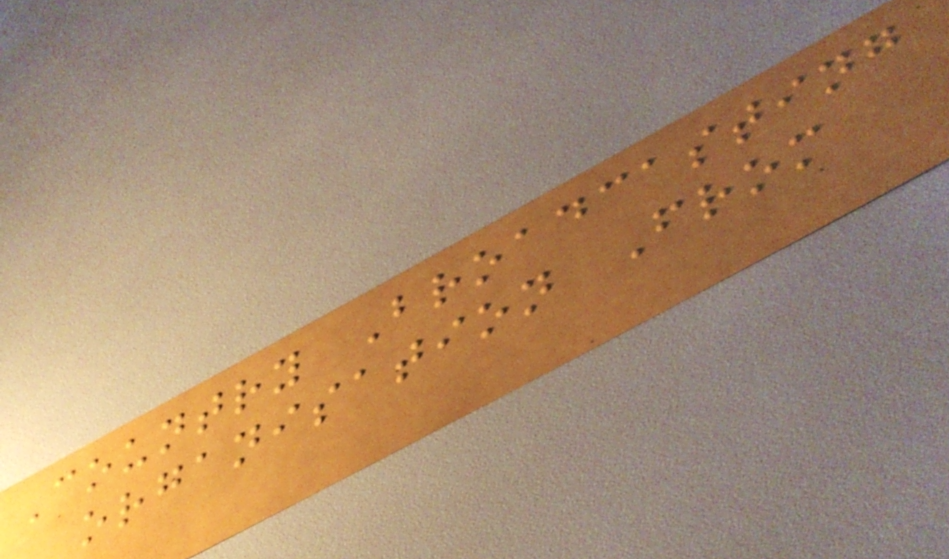Country Broadcasting
organisation From
